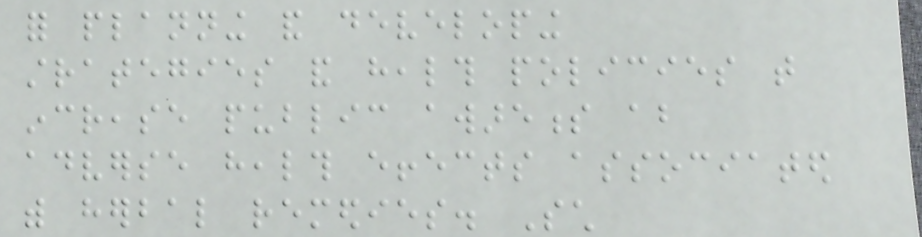for planning and developing
strategies and health policies that
increase public awareness about
adverse health effects associated
with herbal remedies. Such
